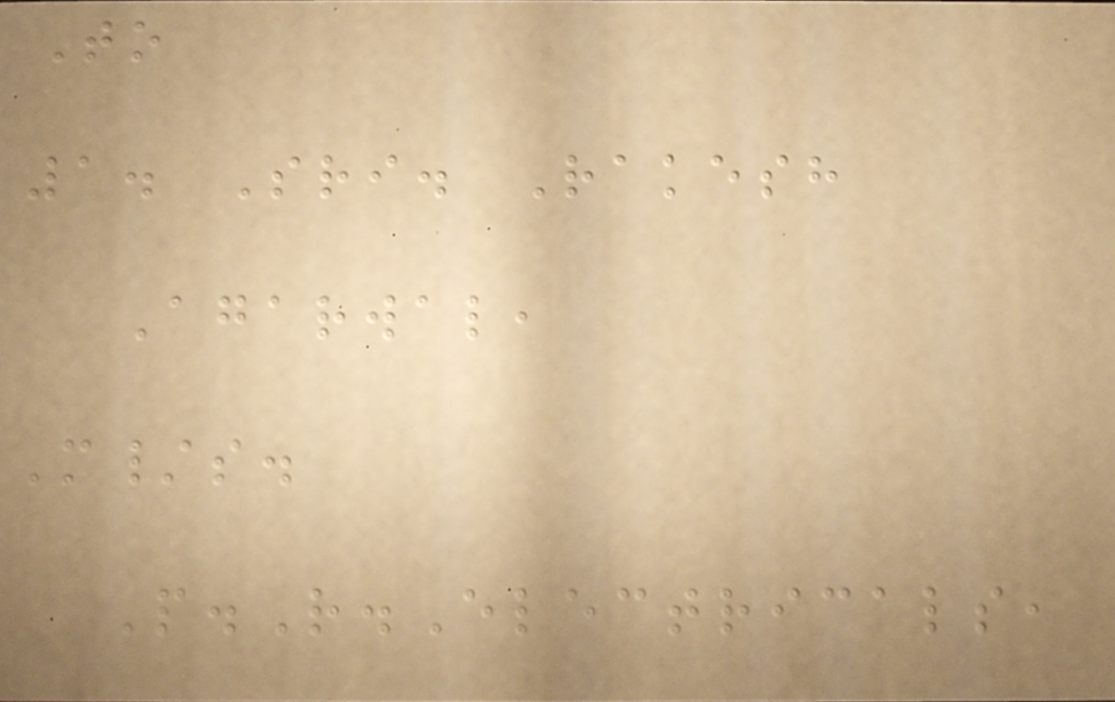To
1. Sri. Rakesh
Agarwal,
M/s.
P.R.Electricals,
